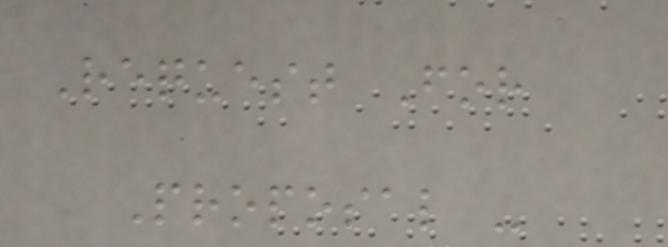Request For
Proposal -
